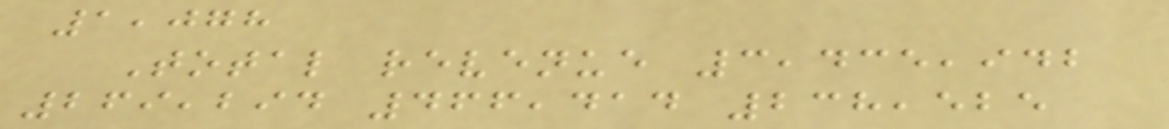1,078
Total revenue 3,435,942
269,294 466,414 238,525
